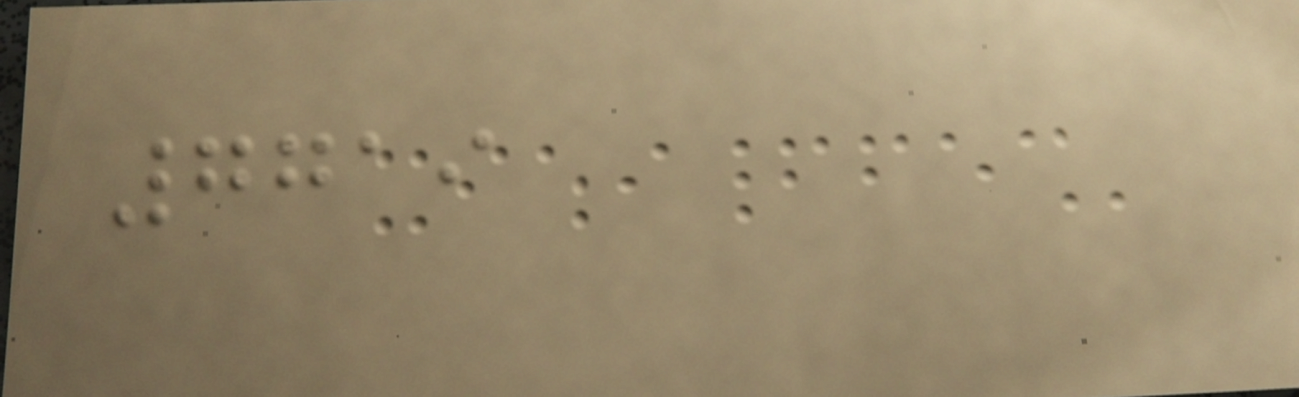7719
